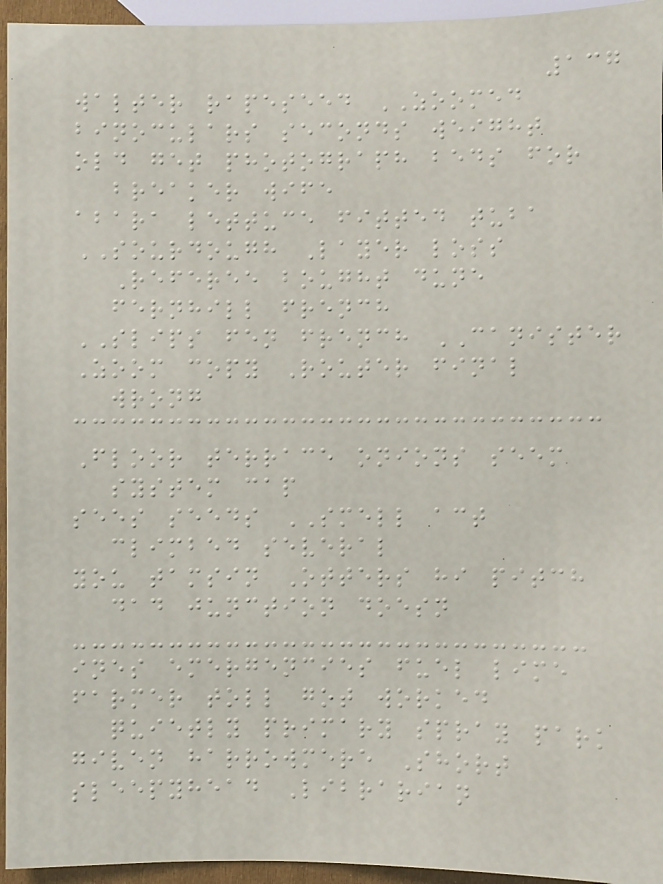137
walter rapeseed ZOOMED
binoculars seconds weight
old get photograph beds for
breaker wife
abara lettuce fitted tuba
SOURDOUGH Layer loss
Referee bought dune
fernhill french
SLIPS fen french CANISTER
Zoom copy Router final
wrong
Floor terrace onions seem
system cap
sees seeds SMELL act
climbed several
you tamsin Otters hi pitch
dad junction doesn
ines emergencies fuel lime
farmer toll got worked
quietly primary spray park
given harrowmere Short
sleepyhead Librarian
